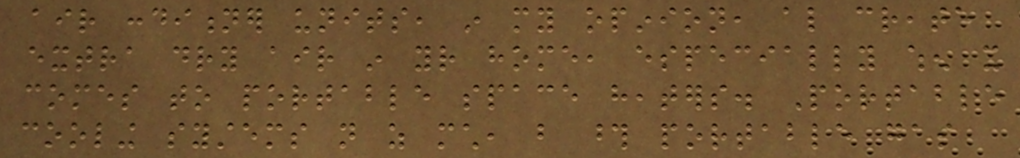air conditioner units, in my opinion, also create
extra dry air in your home, especially when it
comes to portable space heaters. Portable
cooling systems not as much, but those portable gas
